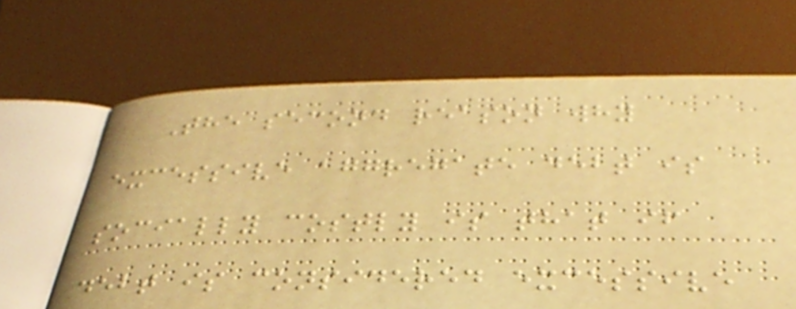The second reason why
excessive aggregate debt is
socially costly is that if
debt is considered excessive
